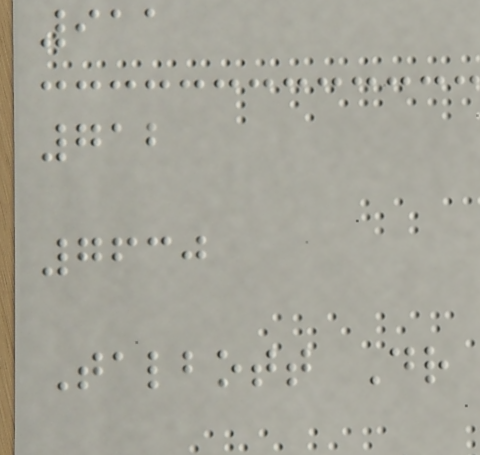911
712
7630
Talbott Dr
